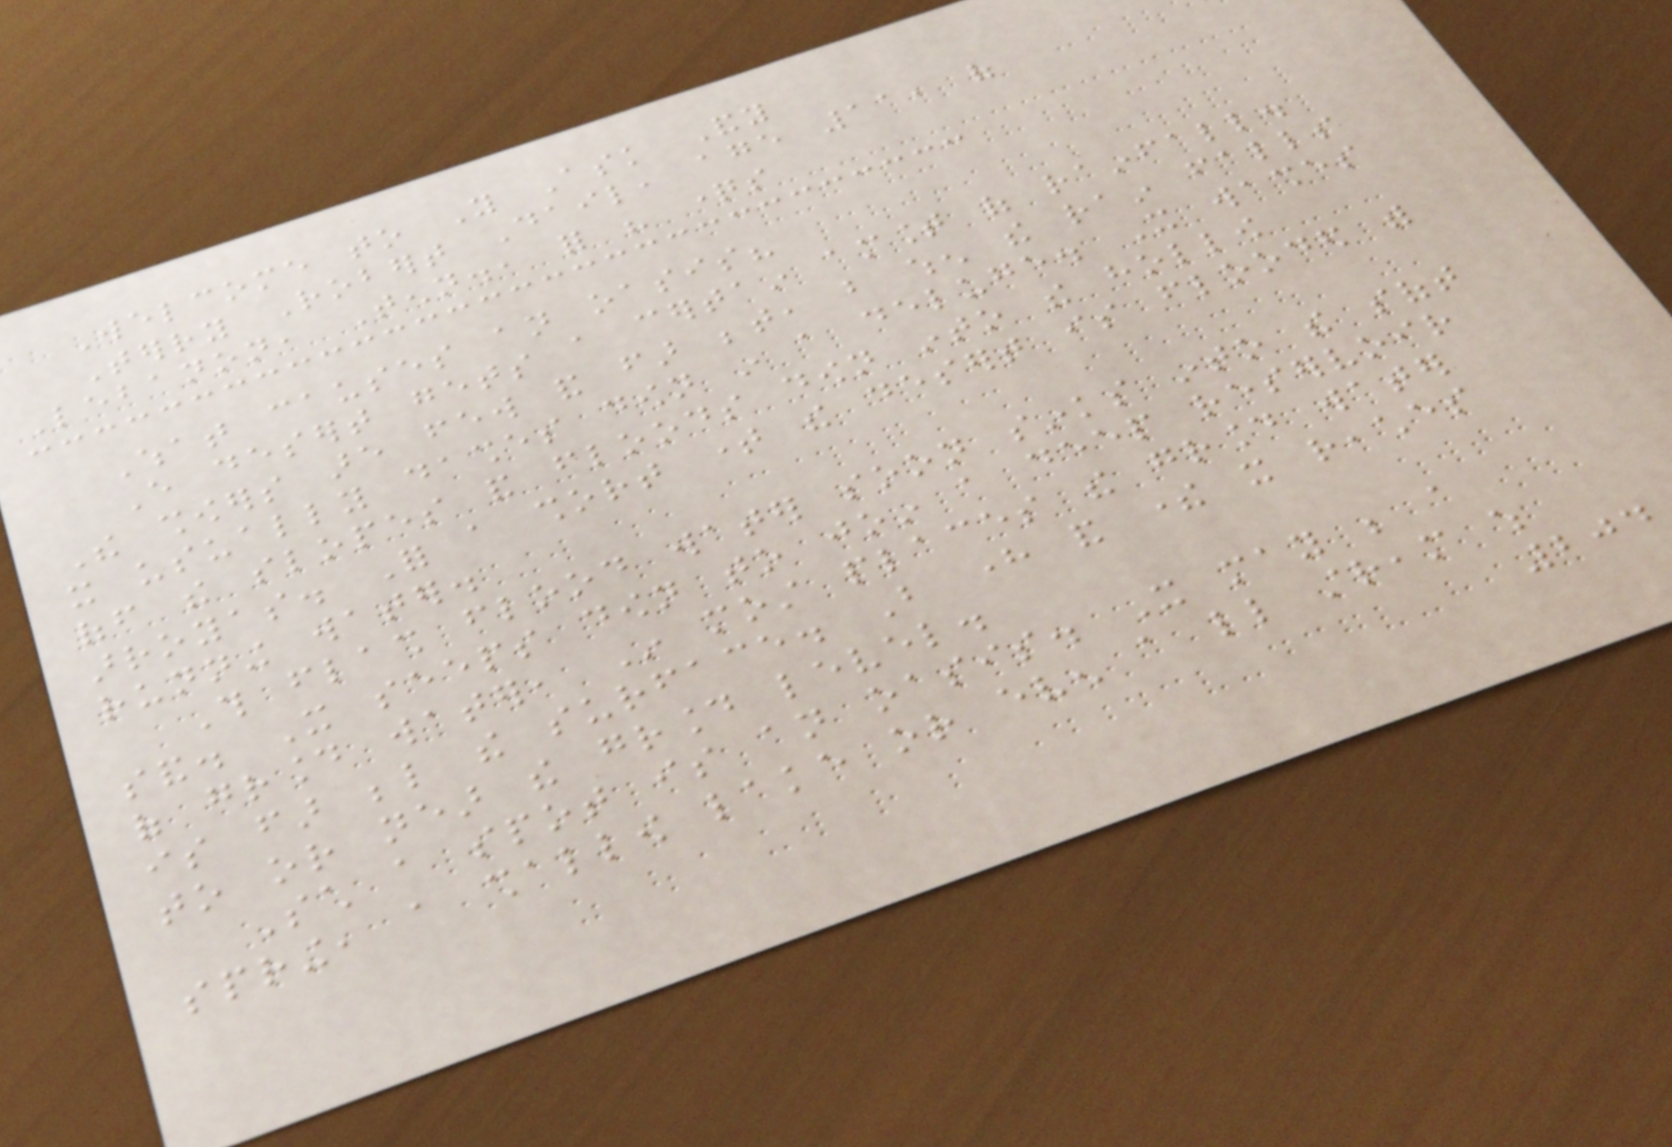Welcome to You Ask Andy
Terry Robert Dail, age 11, of
Lebanon, Tenn., for his questions
What causes an oasis?
Every desert gets a certain amount of rainfall.
The showers are few and far between, but when the rain falls
it usually dashes down in a deluge. It washes
off the slopes and floods down into the hollow
arroyas. For a short time the desert is flooded with
running water.
This flash flood water soon sinks into the soft
sand. It seeps down to join a deep reservoir
of ground water, In most places the ground water
is far below the surface. But here and there it reaches
to or near the ground level.
Such a spot is an oasis. It may be a
spring, a shallow lake or even a little stream which
204
